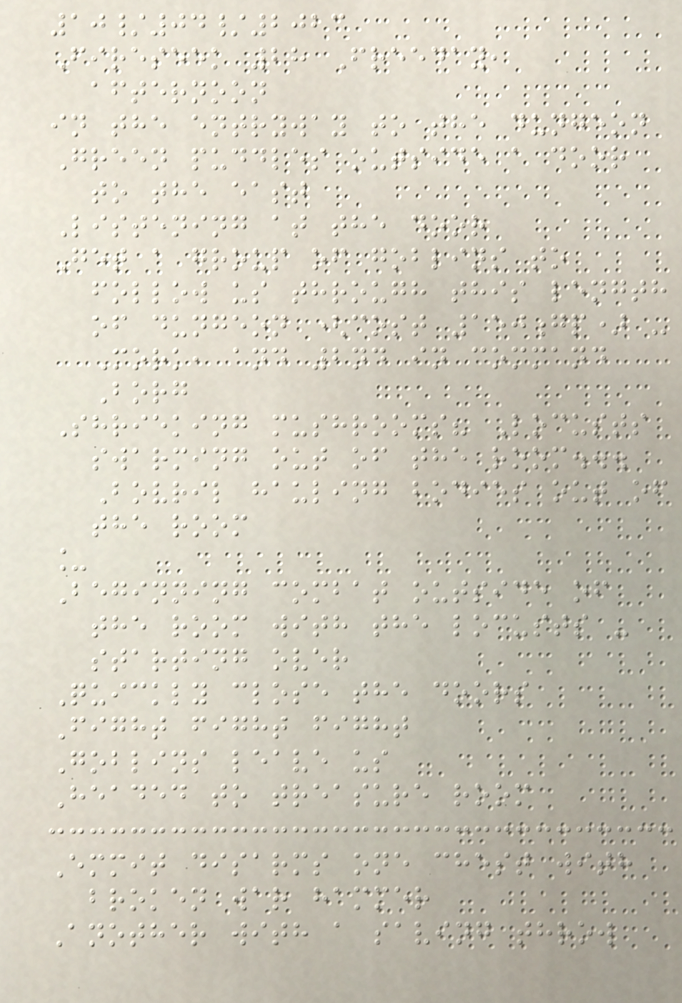10/04/2023
Fireseek 28 Freeday,
afternoon
in the entryway to the dungeon
Green puddles outside a door
to the east
Listening at the door
Get a group of goblins to
follow us through this length
of dungeon (cost 150gp) -
Mork, and 2nd in command
Borg
Shrieking mushrooms? Locusts
swarming out of the room...
Bovril hauling bodies out of
the room
_
Beginning combat outside of
the room with the locusts -
starting over
Quickly close the doors
Fight fight fight
Goblins leave us
Headed to treasure room
Emmit disarms one chest with
broken war hammer
Another with a saving throw
